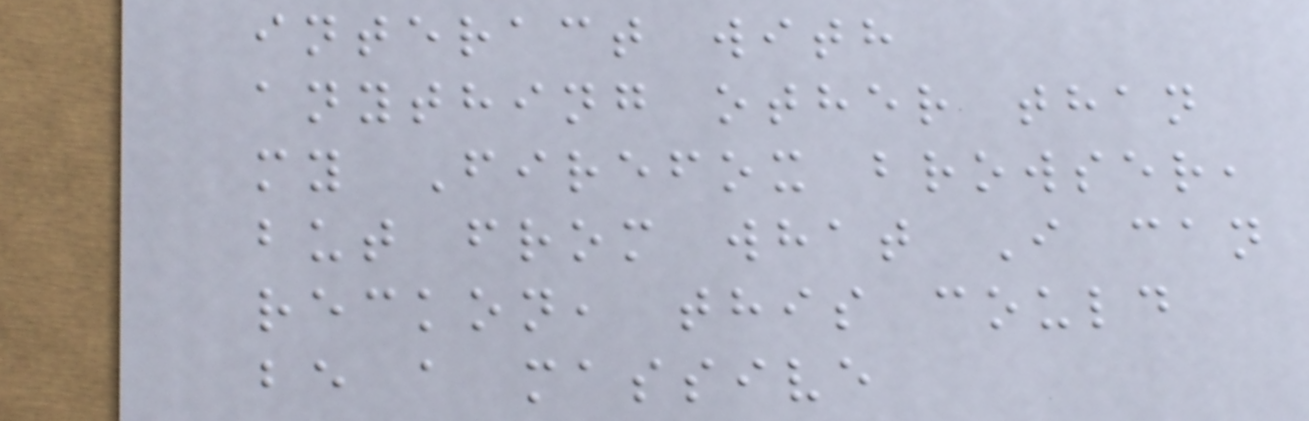interact with
anything other than
my Firefox browser,
but from what I can
reckon, this could
be a massive
